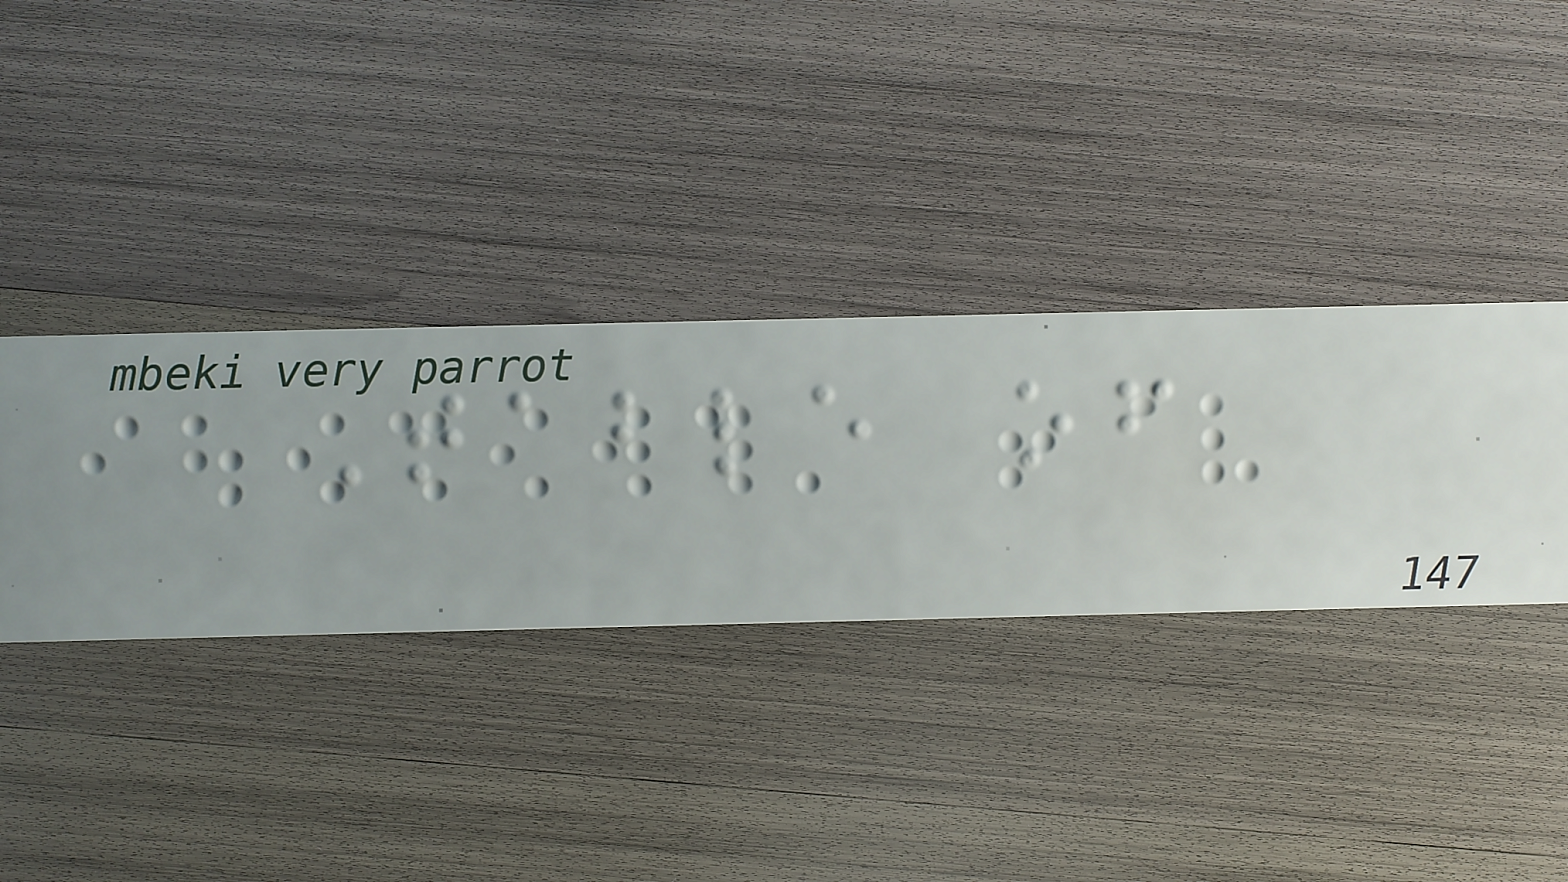Table of
